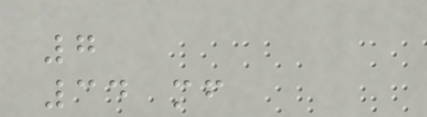7
34 mf
